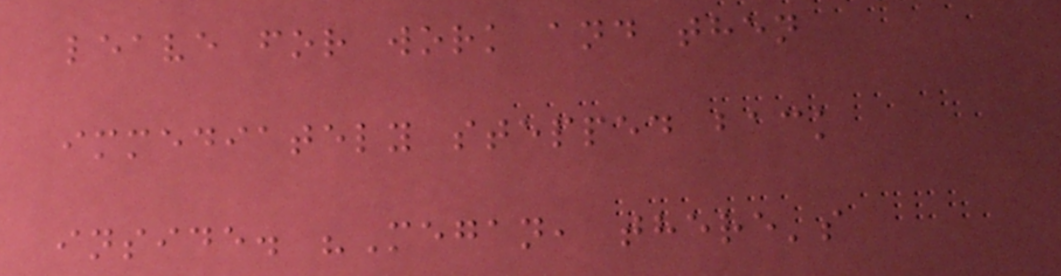leave for work and then
immediately stepped back
inside. "Megan, there's
